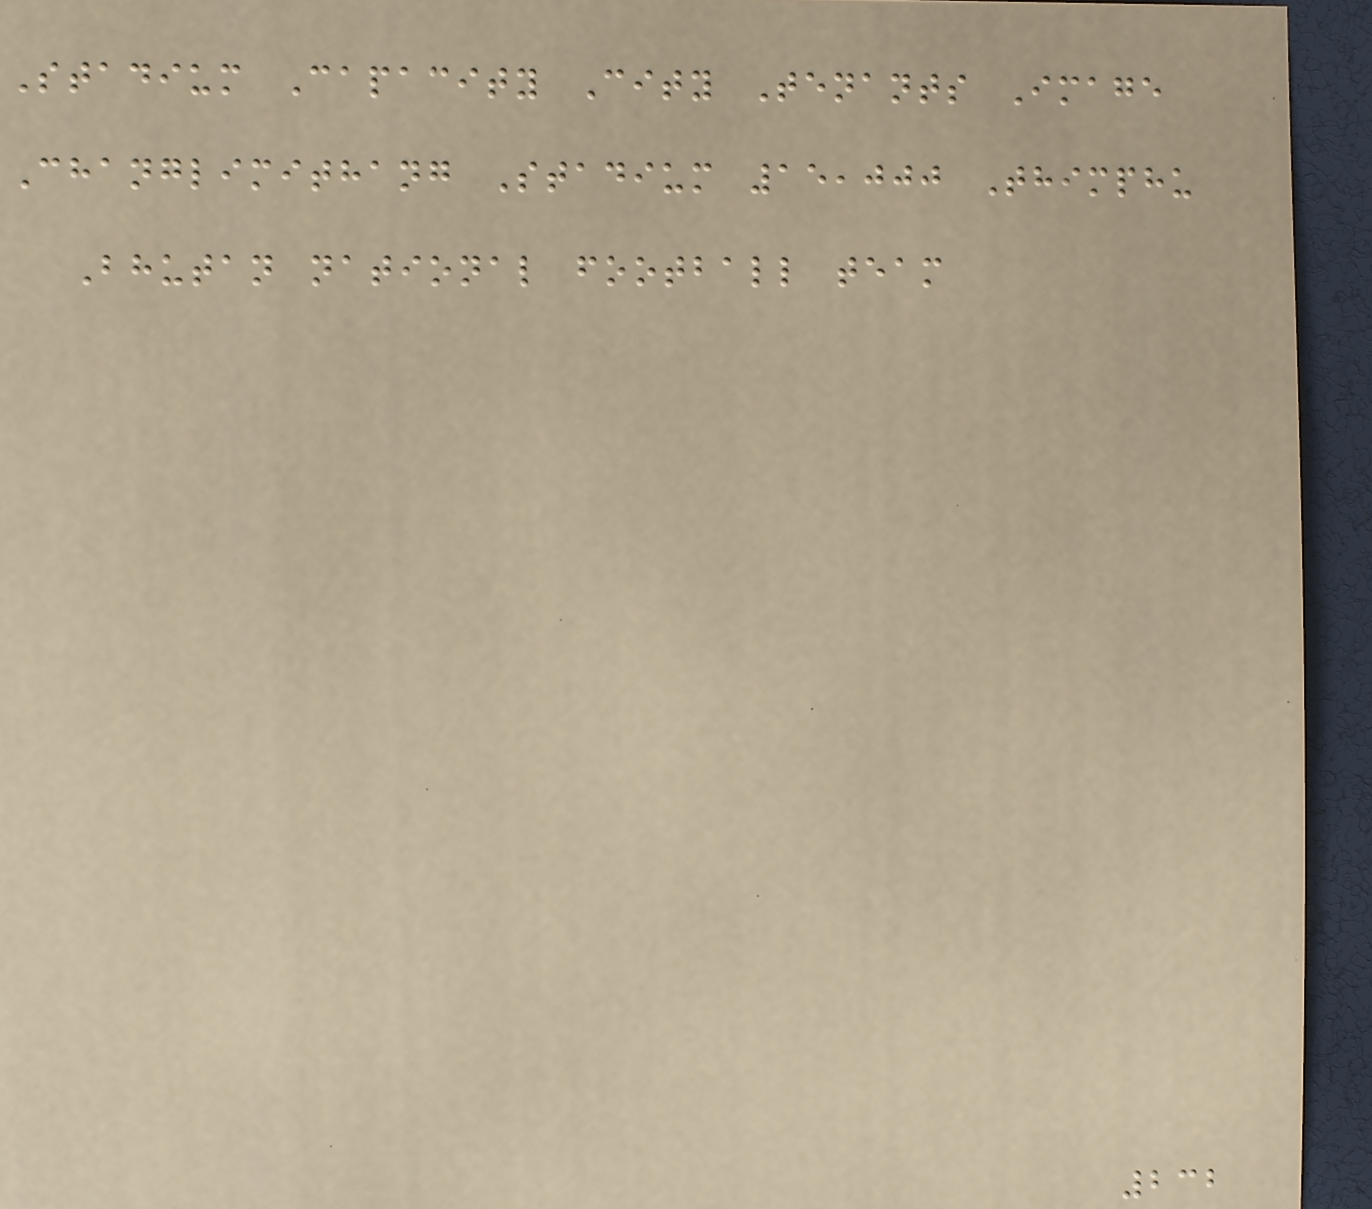Stadium Capacity City Tenants Image
Changlimithang Stadium 15,000 Thimphu
Bhutan national football team
232
